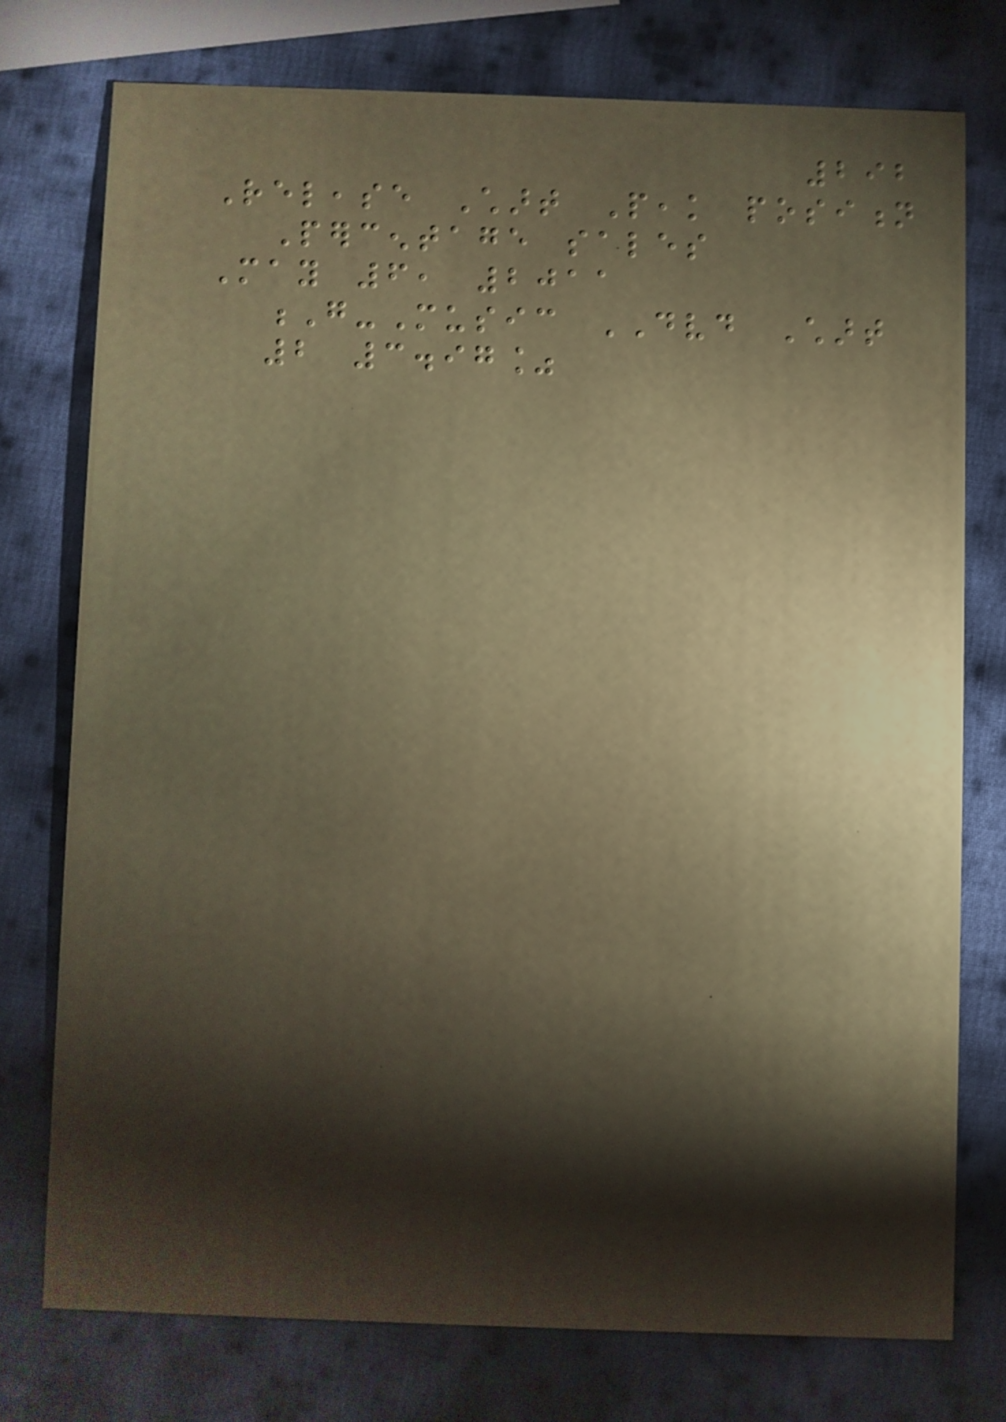292
Release Chart Peak position
Percentage sales
May 6, 2011
G-Music DVD Chart
2 3.97%
